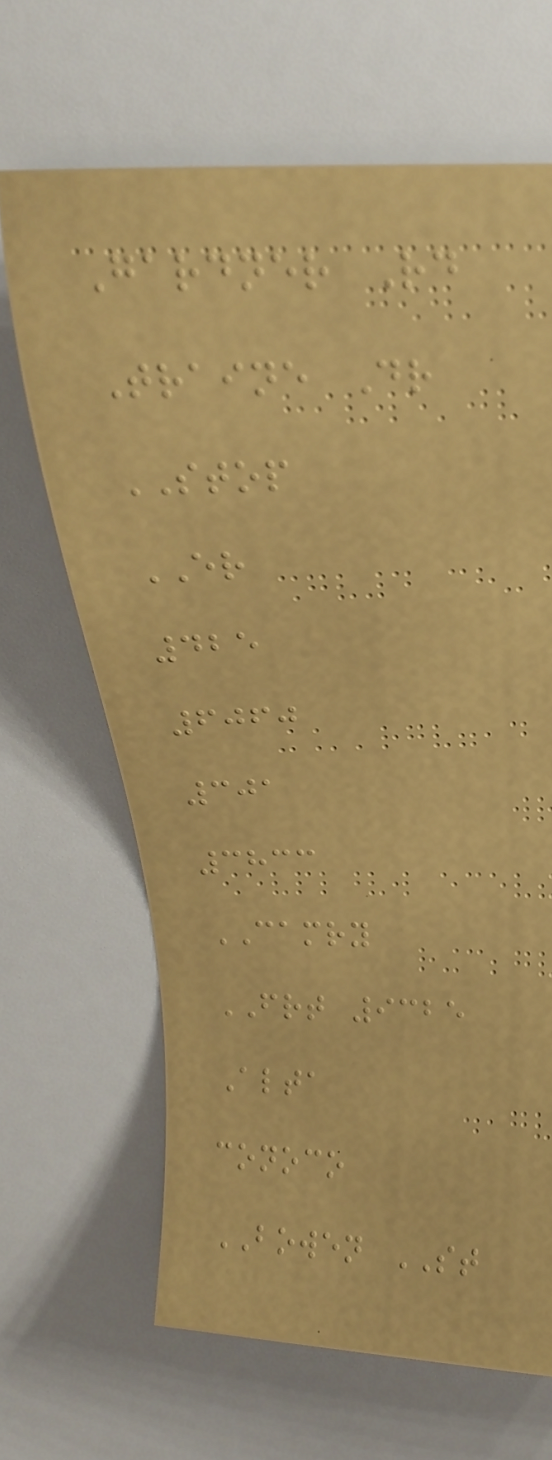Gardner Rd
Traine Dr
STOP
ER
425
6060
301
3833
CAMRY
FRT 9325
Alta
conoco
BOWEN ST
